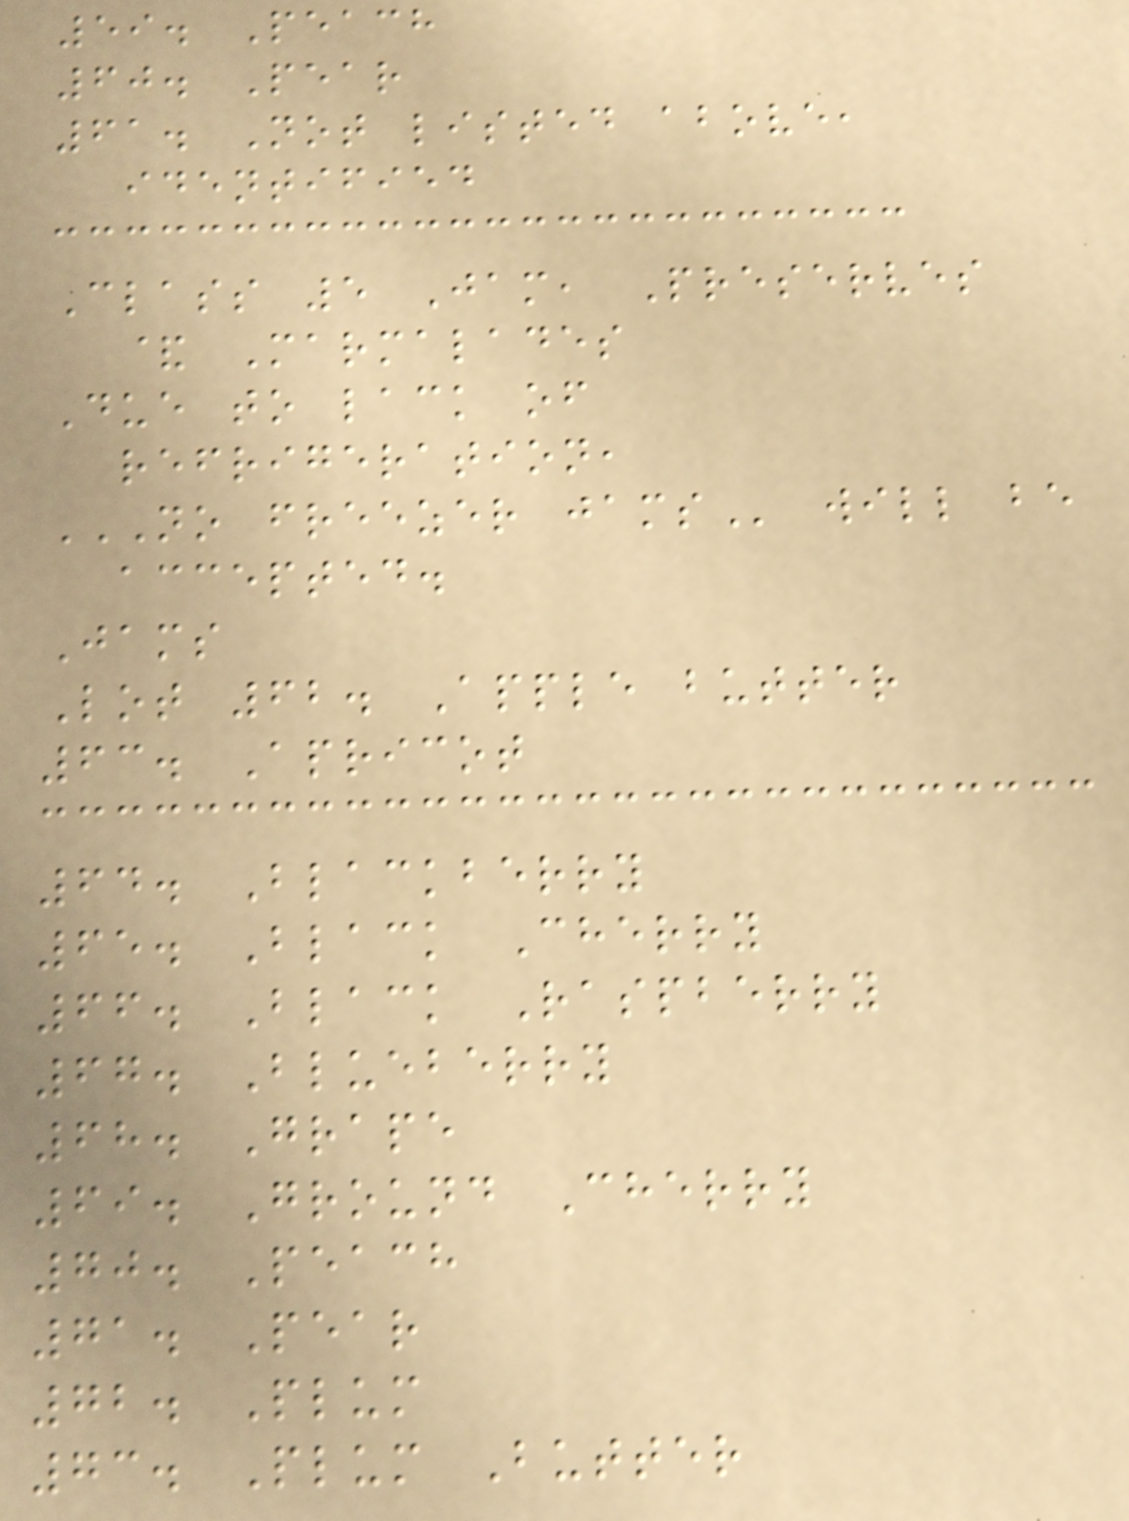59. Peach
60. Pear
61. Not listed above,
identified
Class 5 Jam, Preserves
& Marmalades
Due to lack of
refrigeration,
NO FREEZER JAMS will be
accepted.
Jams
Lot 62. Apple butter
63. Apricot
64. Blackberry
65. Black Cherry
66. Black Raspberry
67. Blueberry
68. Grape
69. Ground Cherry
70. Peach
71. Pear
72. Plum
73. Plum Butter
